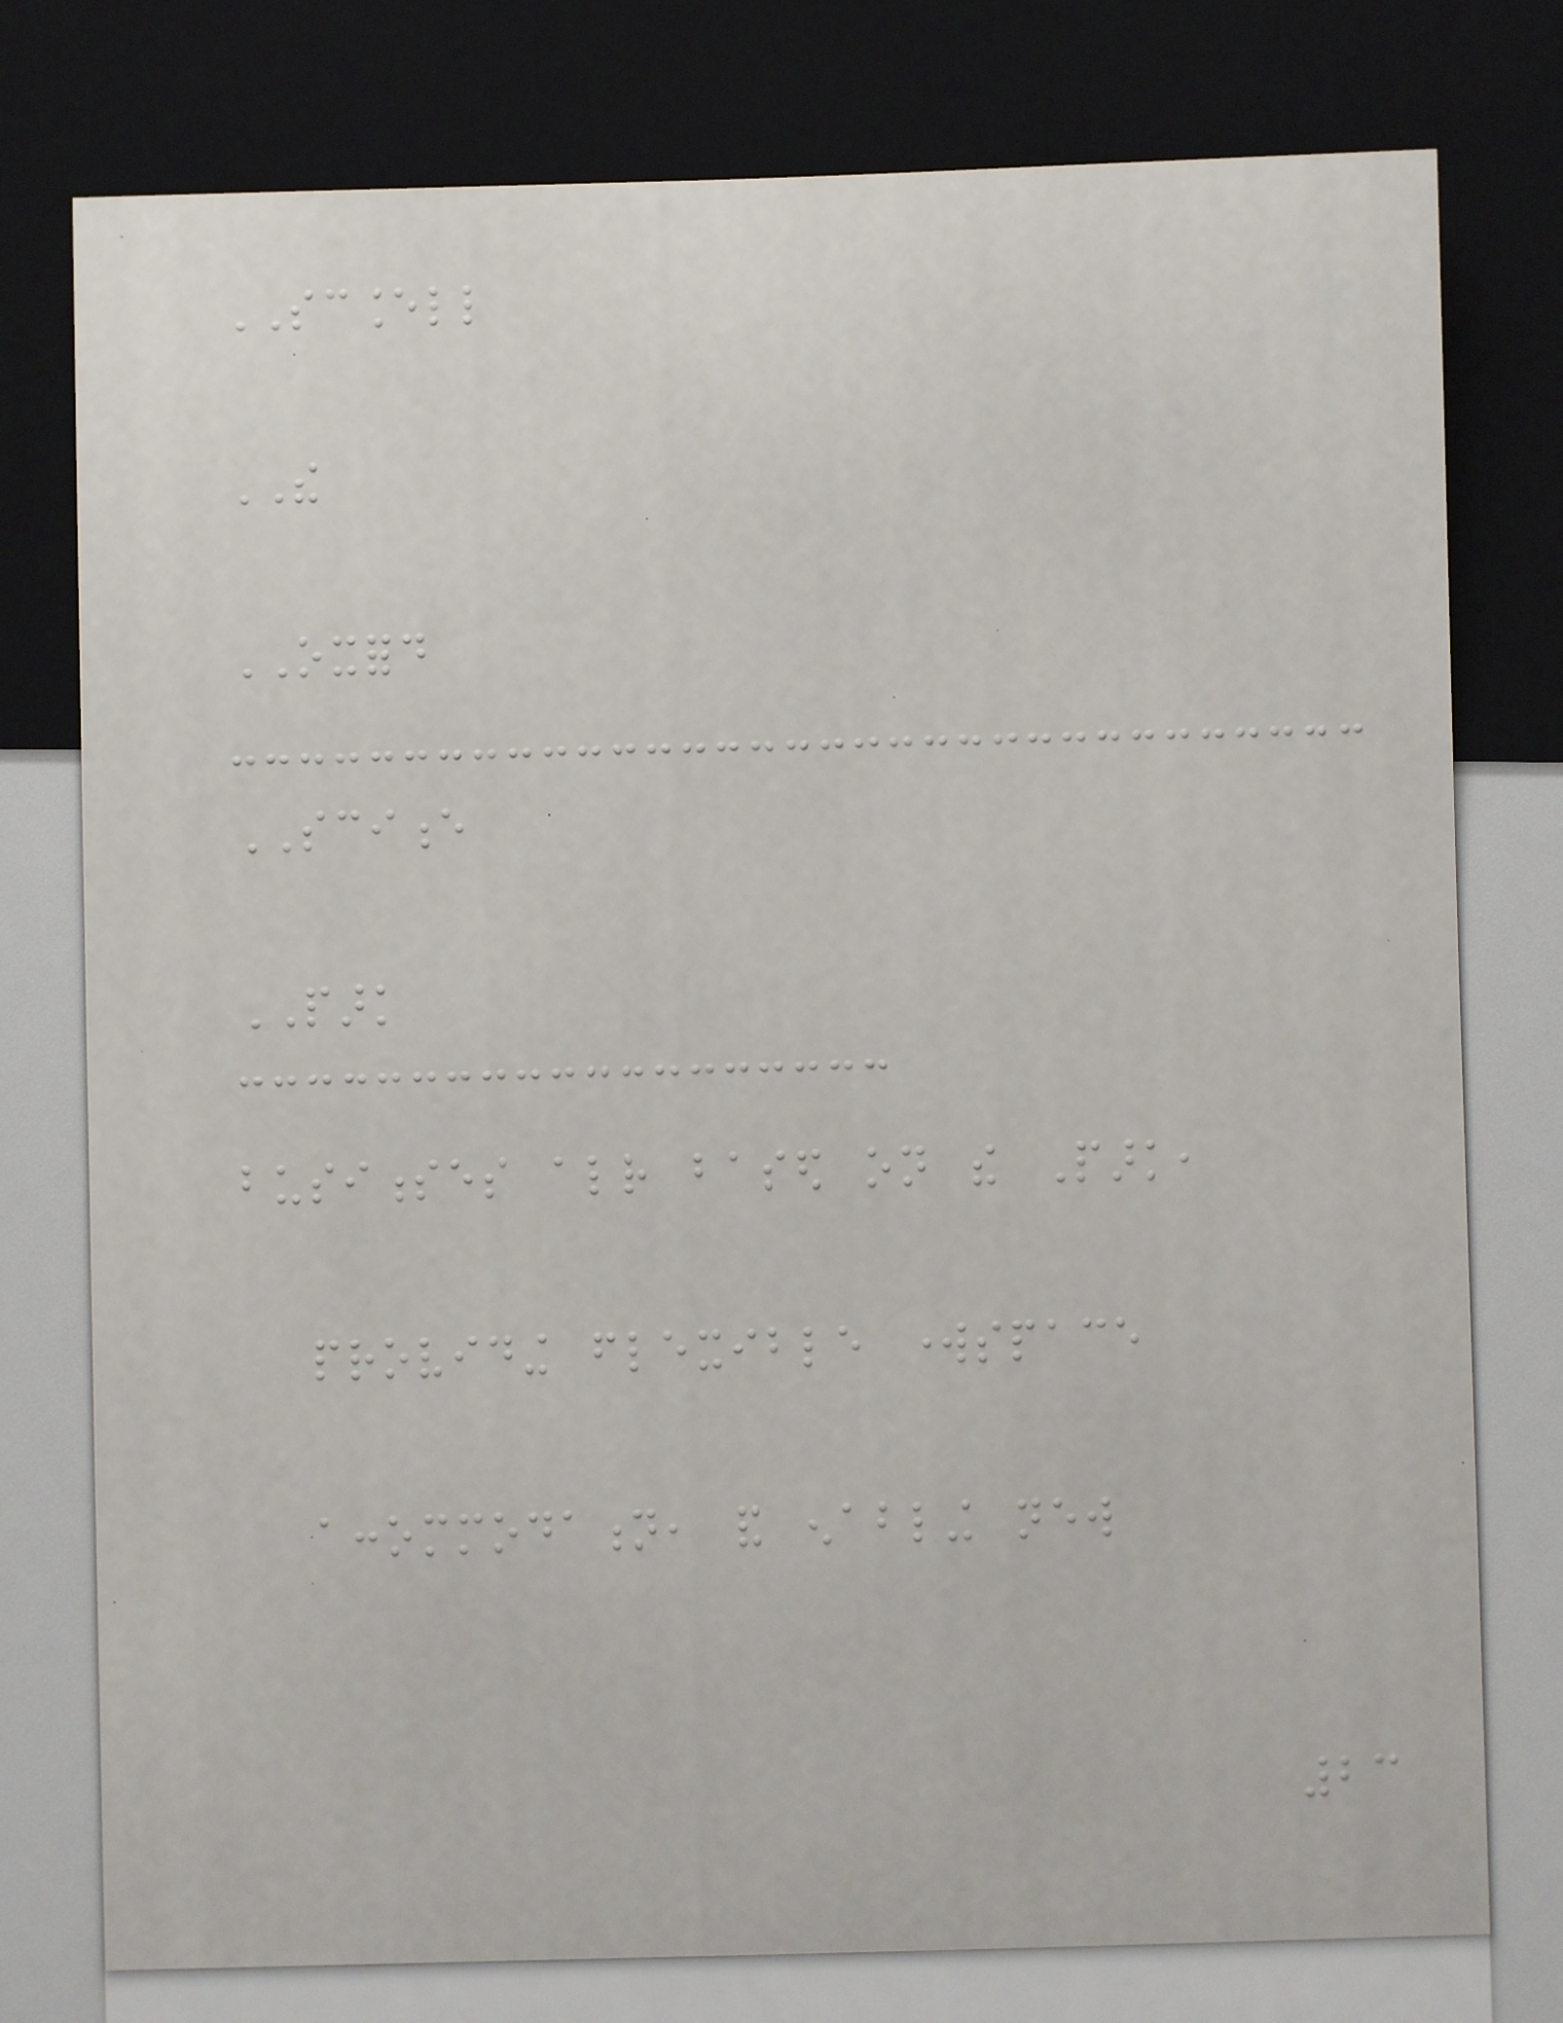SCANCELL
THE
OXFORD
SCIENCE
PARK
businesses already based on the Park,
providing flexible workspace
accommodation, and enabling new
23
